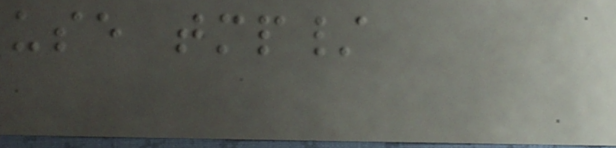use tmp/
